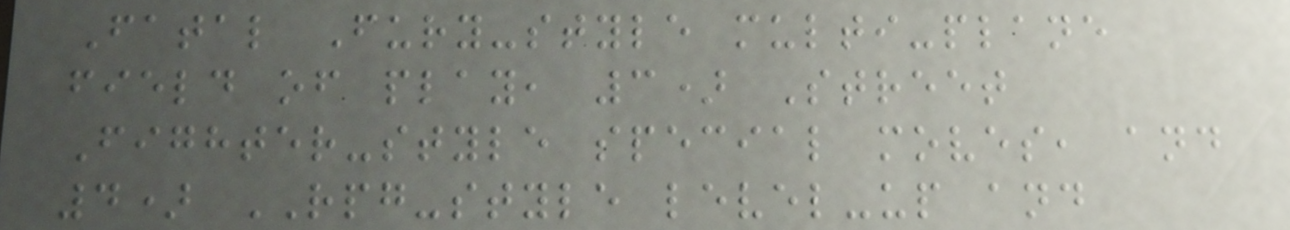Fatal Fury-style multi-plane
field of play, 3) Street
Fighter-style special moves, and
4) RPG-style level-up and
